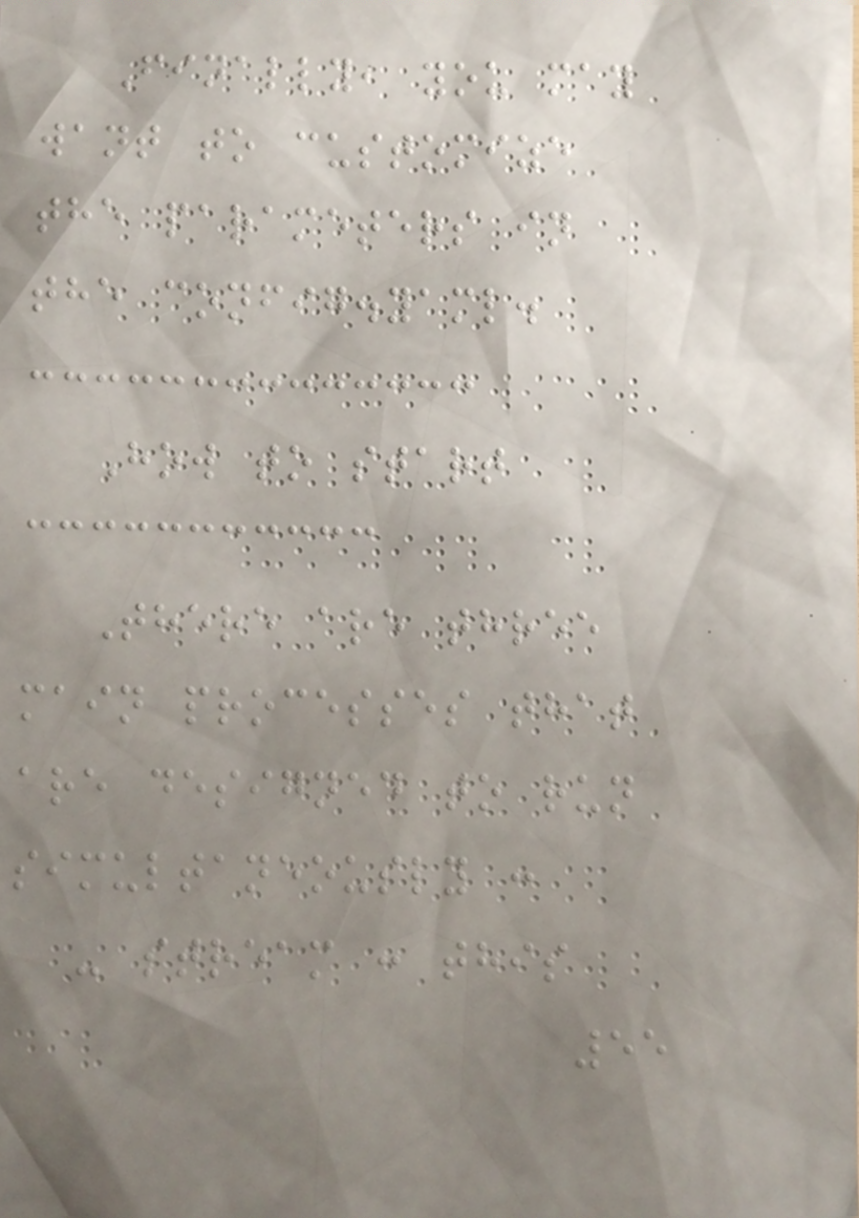Finally, you may
want to customize
the parameters in
the config.yaml.
How to start
There are three
main processes that
are designed to run
simultaneously :
- stream : this
55
